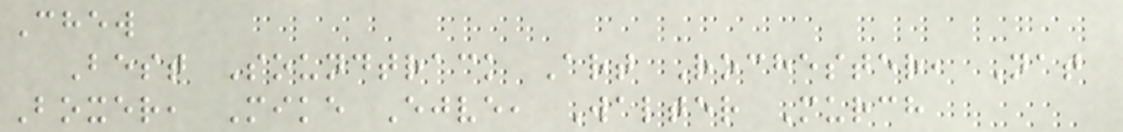Chew
Best Soundtrack Art Rochester, Nat
Boxer, Mike Ejve, Walter Murch
